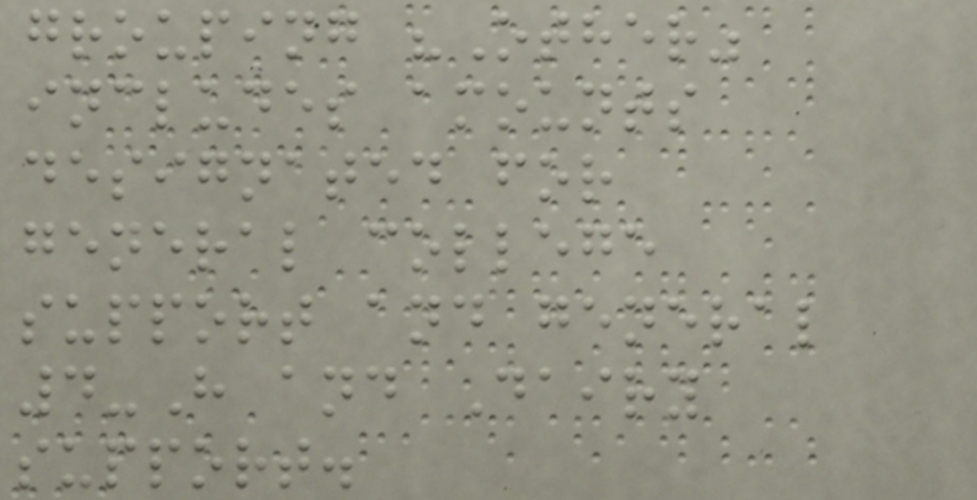grouping "Other"
includes amounts
designated for
general college
support and general
4-H and Dairy
support.
